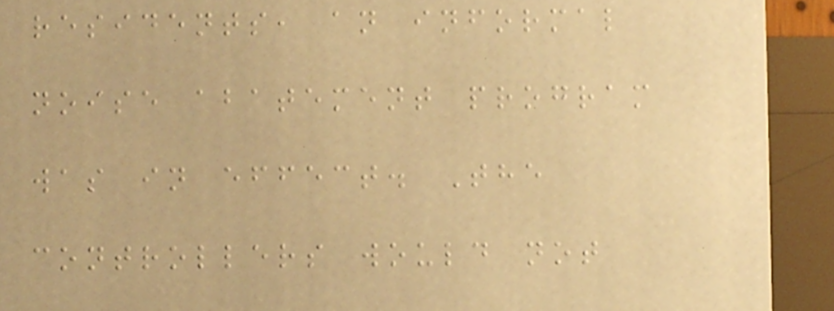residents, an informal
noise abatement program
was in effect. The
controllers would not
